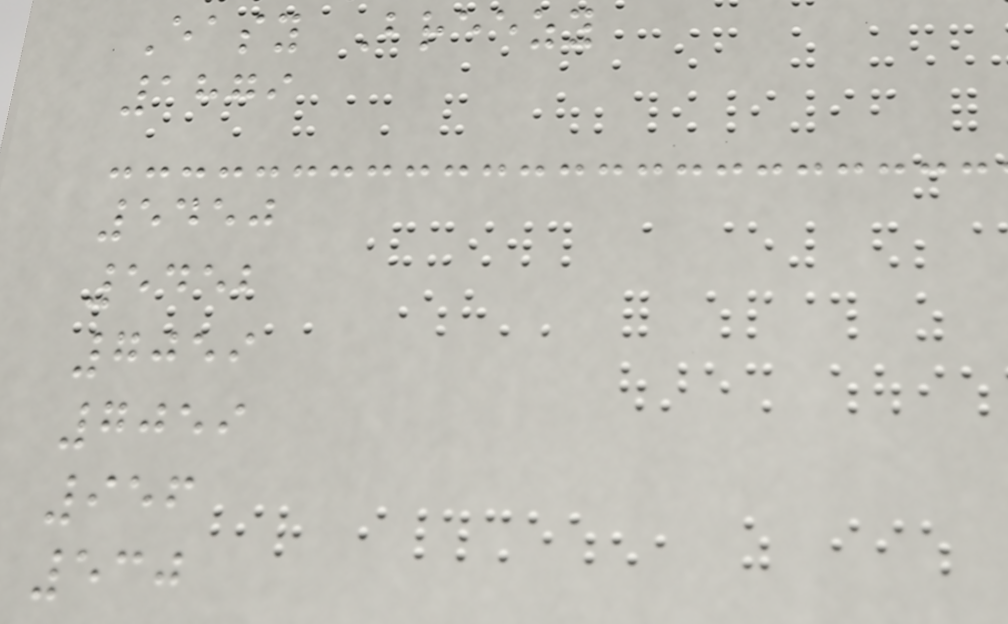Easy Breezy
1879
5450
5452
7059
7059
956
530
